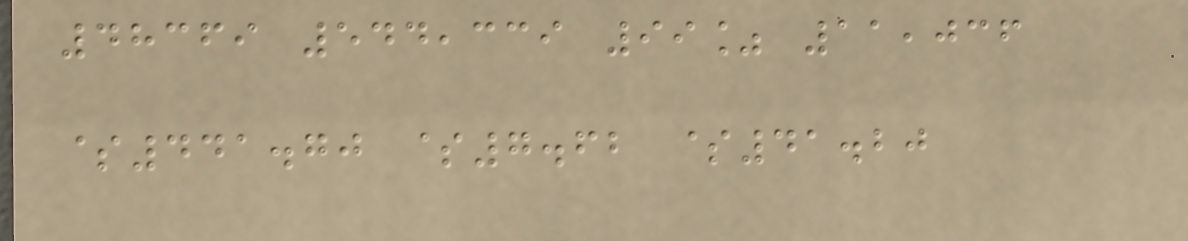48369 544,339 99% 11,036
$441.70 $7.62 $41.20
